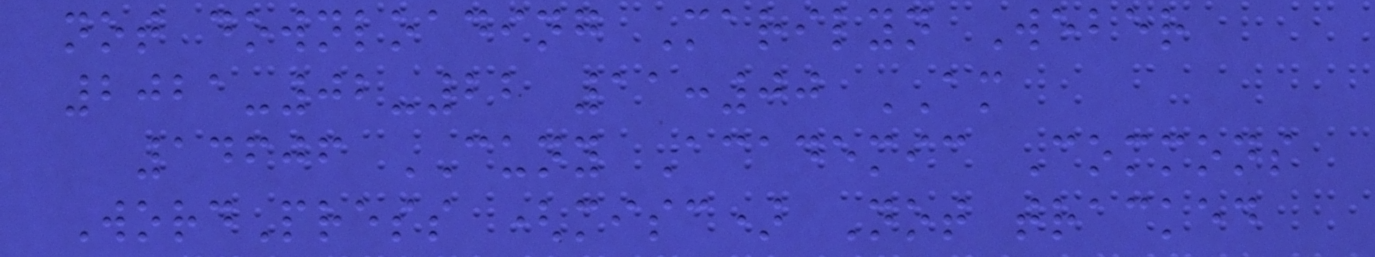not downloading Marilyn Weber
2021-02-22 11:00 AM
14606 CUNY Academic Commons
WordPress (misc) Not tracked
